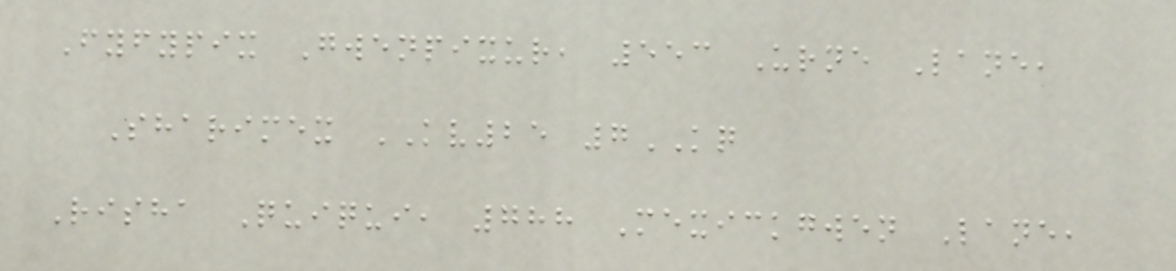Fyfypix Gwenpixur, 553 Urne Lane,
Sharimex KV25 7KQ
Risha Quiqui, 788 Mexickgwen Lane,
